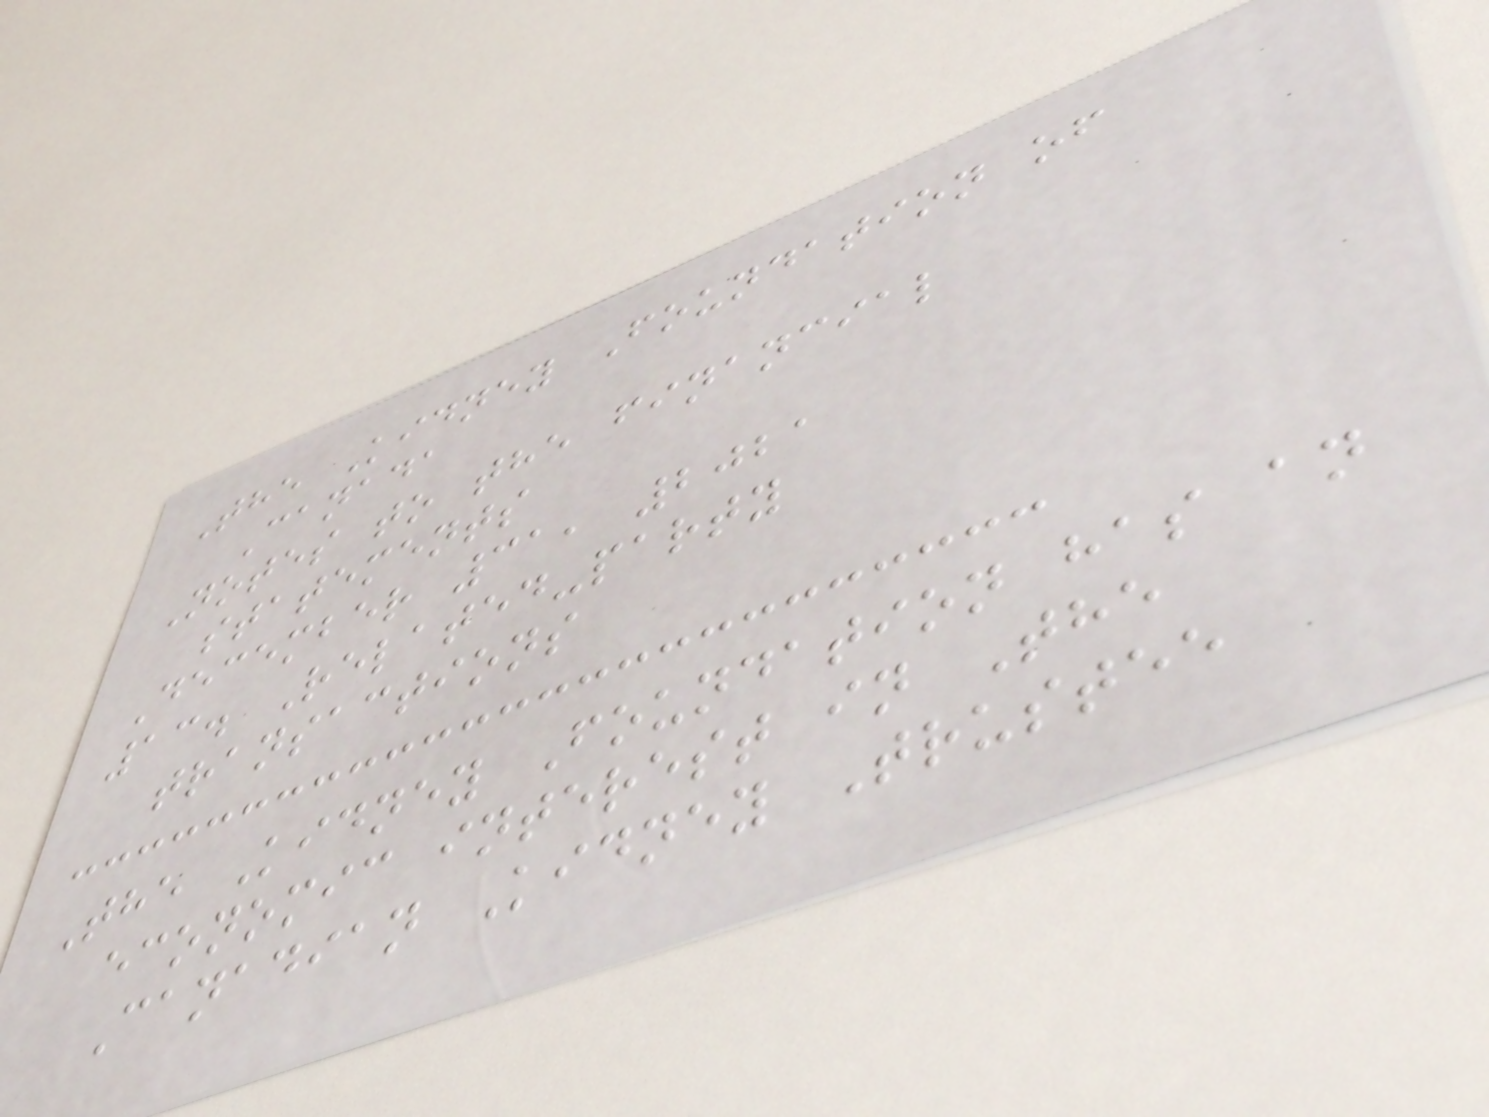The Kidney Foundation of
Canada
Notes to the financial
statements
December 31, 2021
13. Related-party
transactions
The Kidney Foundation has an
economic interest in The
Canadian Kidney Trustee
